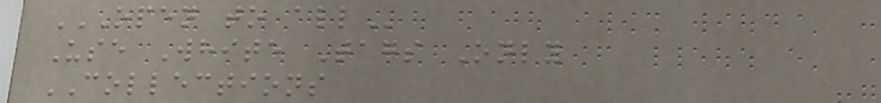OPEN TO ALL
Use White Tags Only
COLLECTIONS
